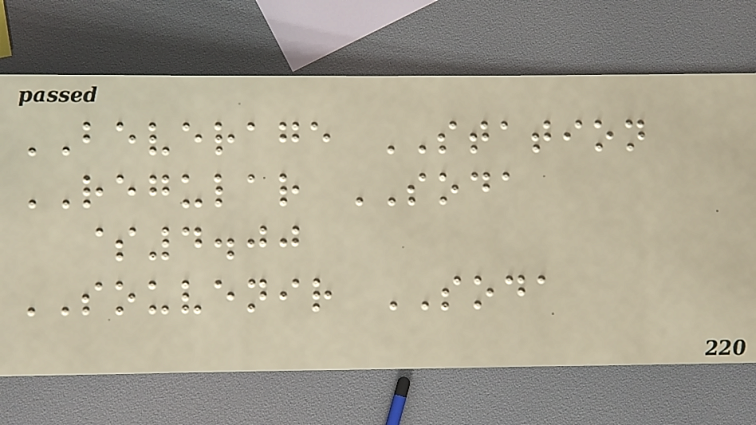BEVERAGE STATION
REGULAR SODA
$4.00
SOUVENIR SODA
